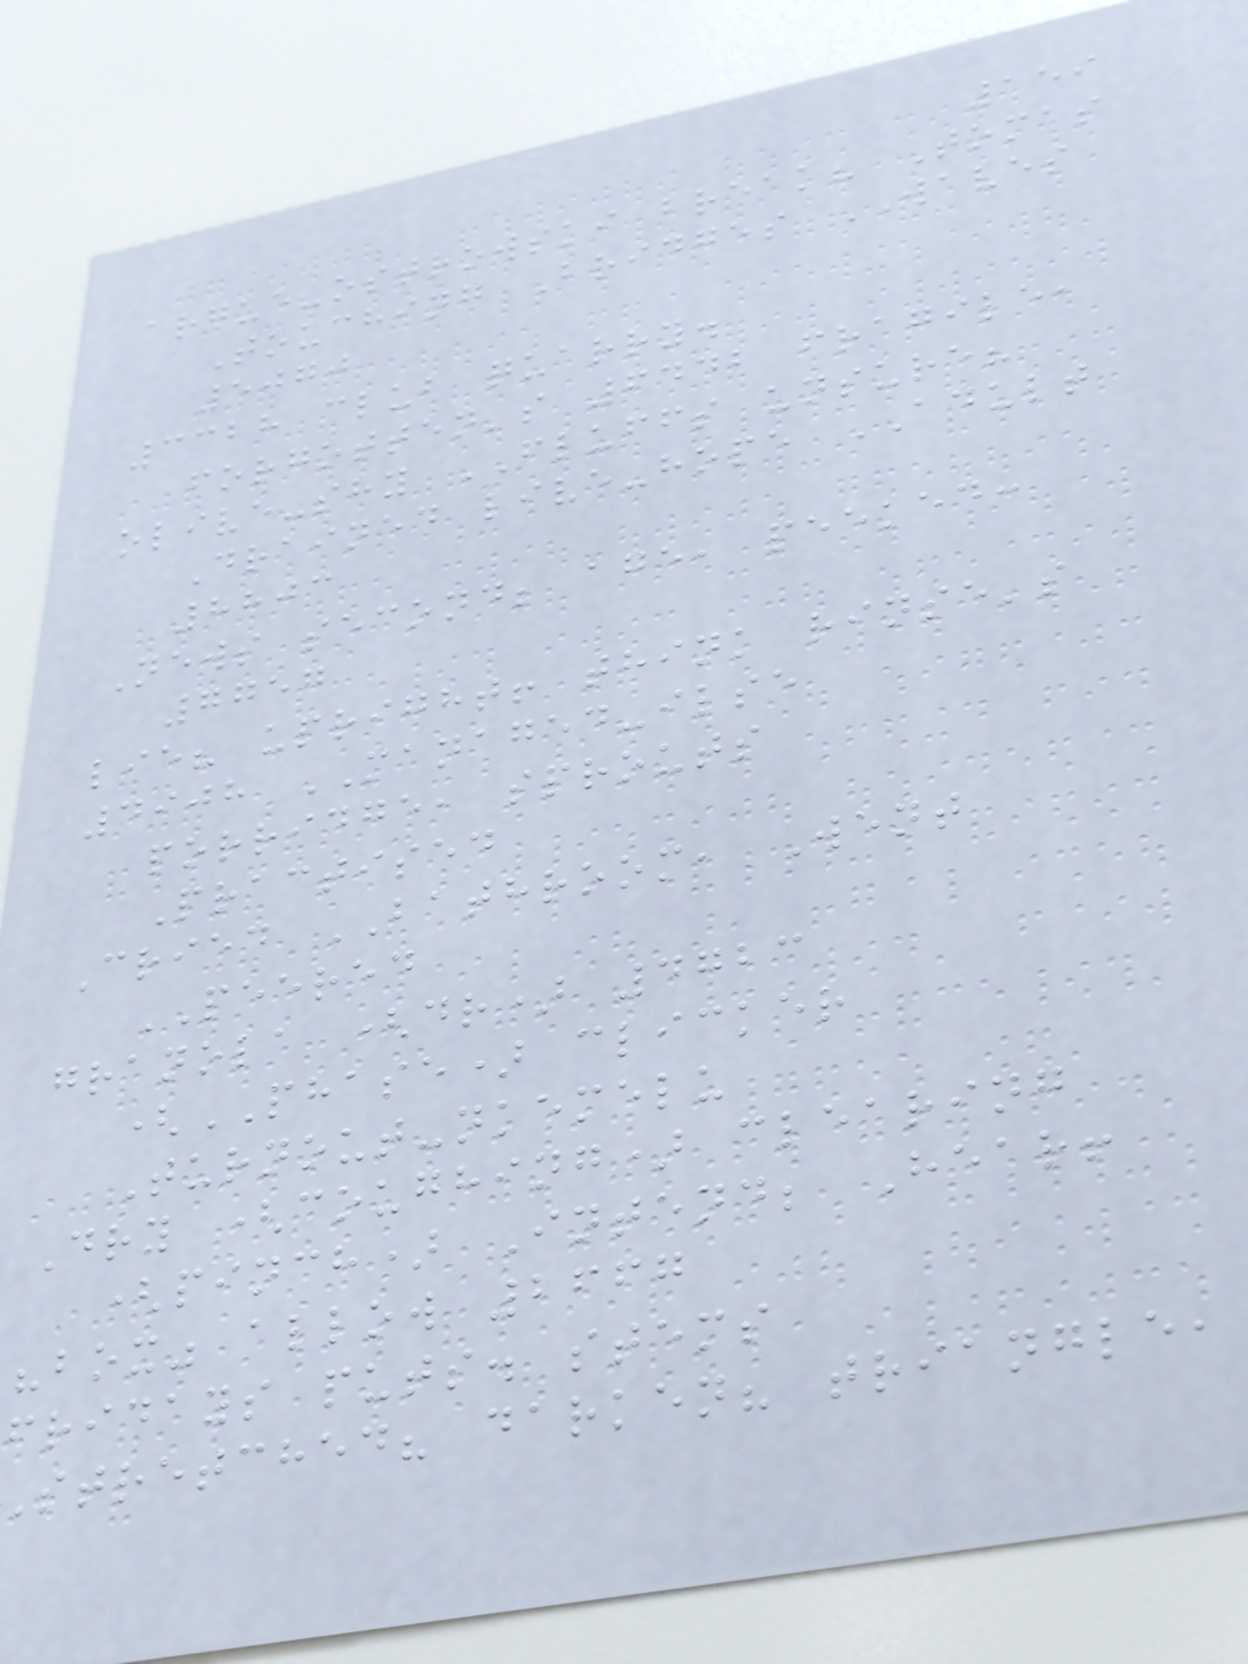159
argue-ostrowski break? Tomas
Touching Bridges WAVES
5070
3328 club quarry.
forgotten's 6442 fragile,
olive-shy FLUFFS unsure?
Drained live-hope ADULT
8803
News second; age, peeked:
7757
lie? upright! think rinse's
4908 MANAGED-ilse
porridge, sprouts
Practised
Cried BATHROOM, Went
PEERED
granola (dr) 4723
(PHASE) clicker
Turnout-nkemelu
Dry (coughing) clearing
(pinch) Intend; Hear!
"box" allow 2667
fridays puts. stems
stretched? darken? triangle,
